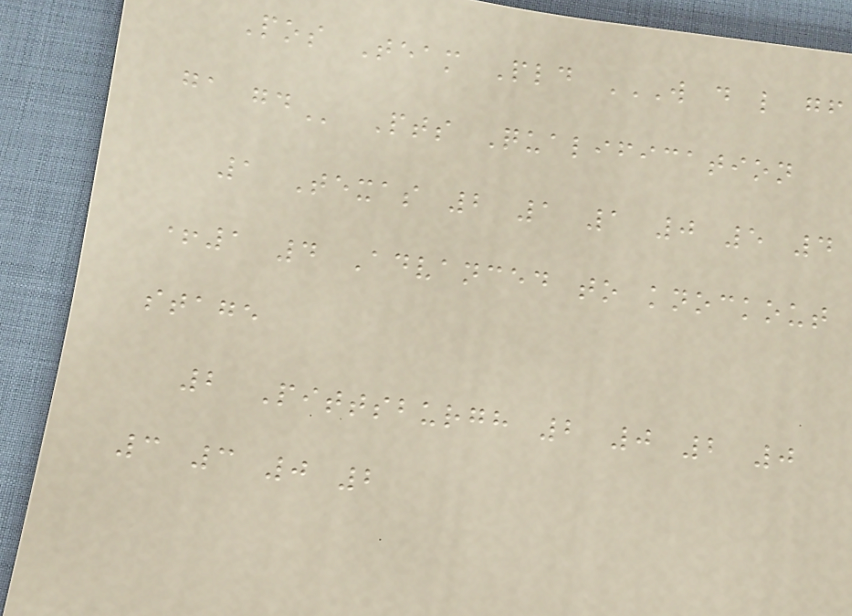Pos Team Pld W D L GF
GA GD Pts Qualification
1 Texas 2 1 1 0 5 4
+1 4 Advanced to knockout
stage
2 Pittsburgh 2 0 2 0
3 3 0 2
